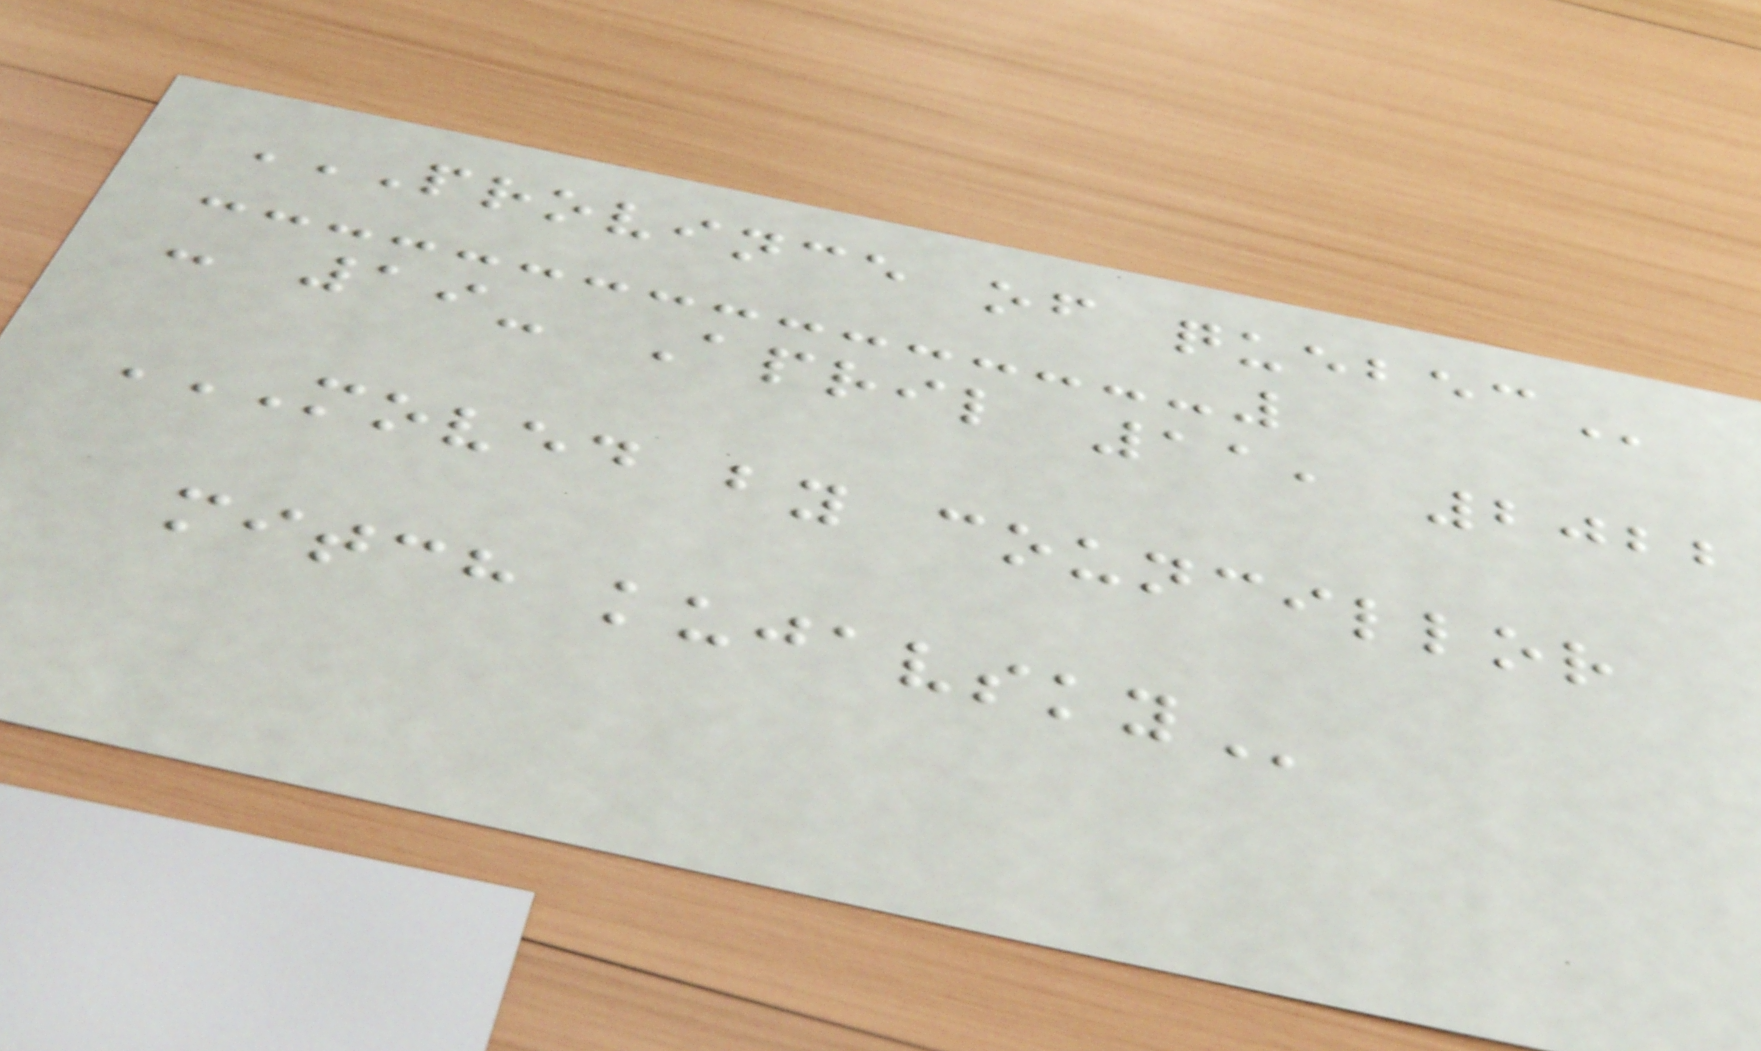PROVINCE OF QUEBEC
- 19- April 11, 2022
MOVED BY COUNCILLOR
MITCH KUJAVSKY
